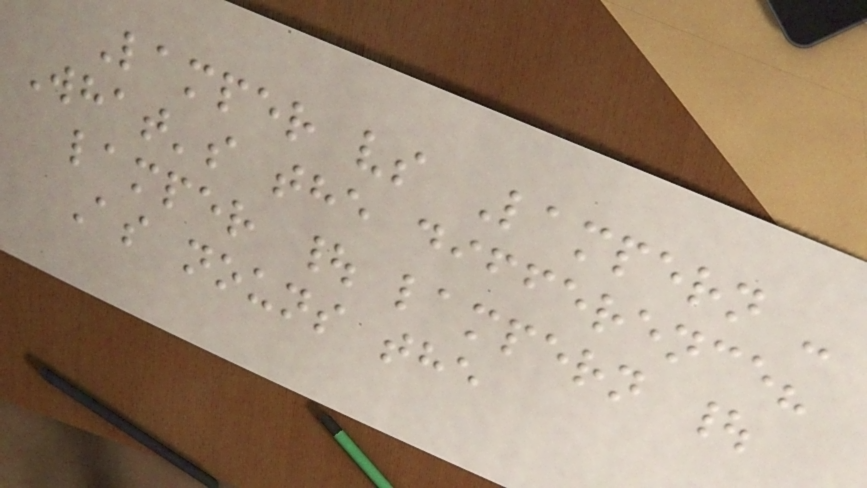Lamper vs Lampern -
What's the difference?
lamper | lampern |
As nouns the
